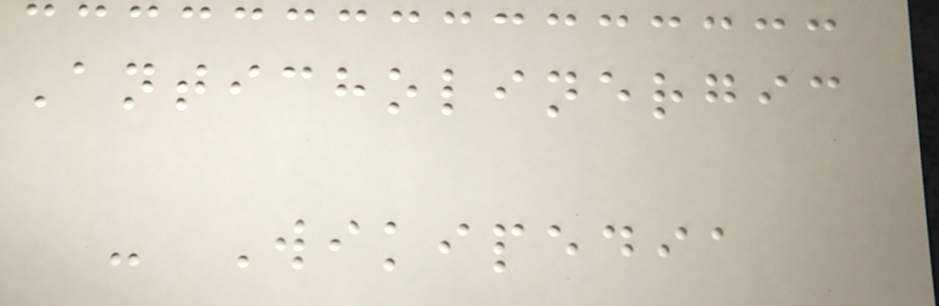Anticholinergic
- Wikipedia
